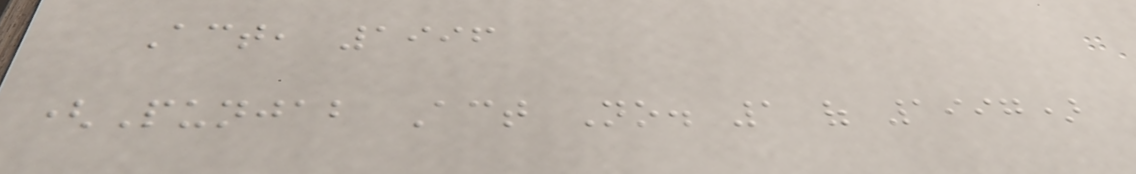Act, 1996
(Punjab Act No. 1 of 1997)
